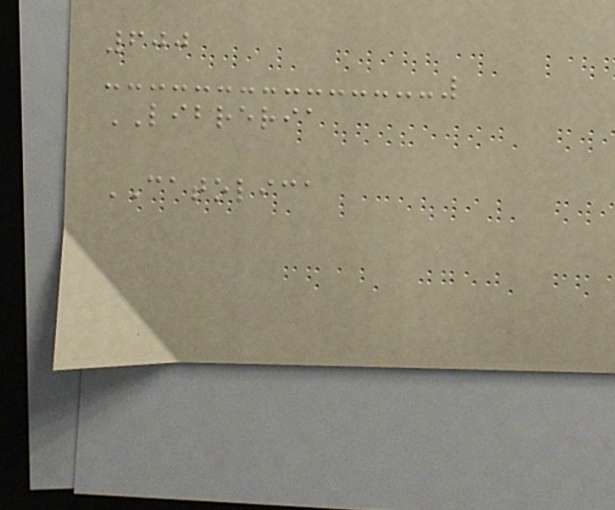600
LIBRERIA
CATOLICA
